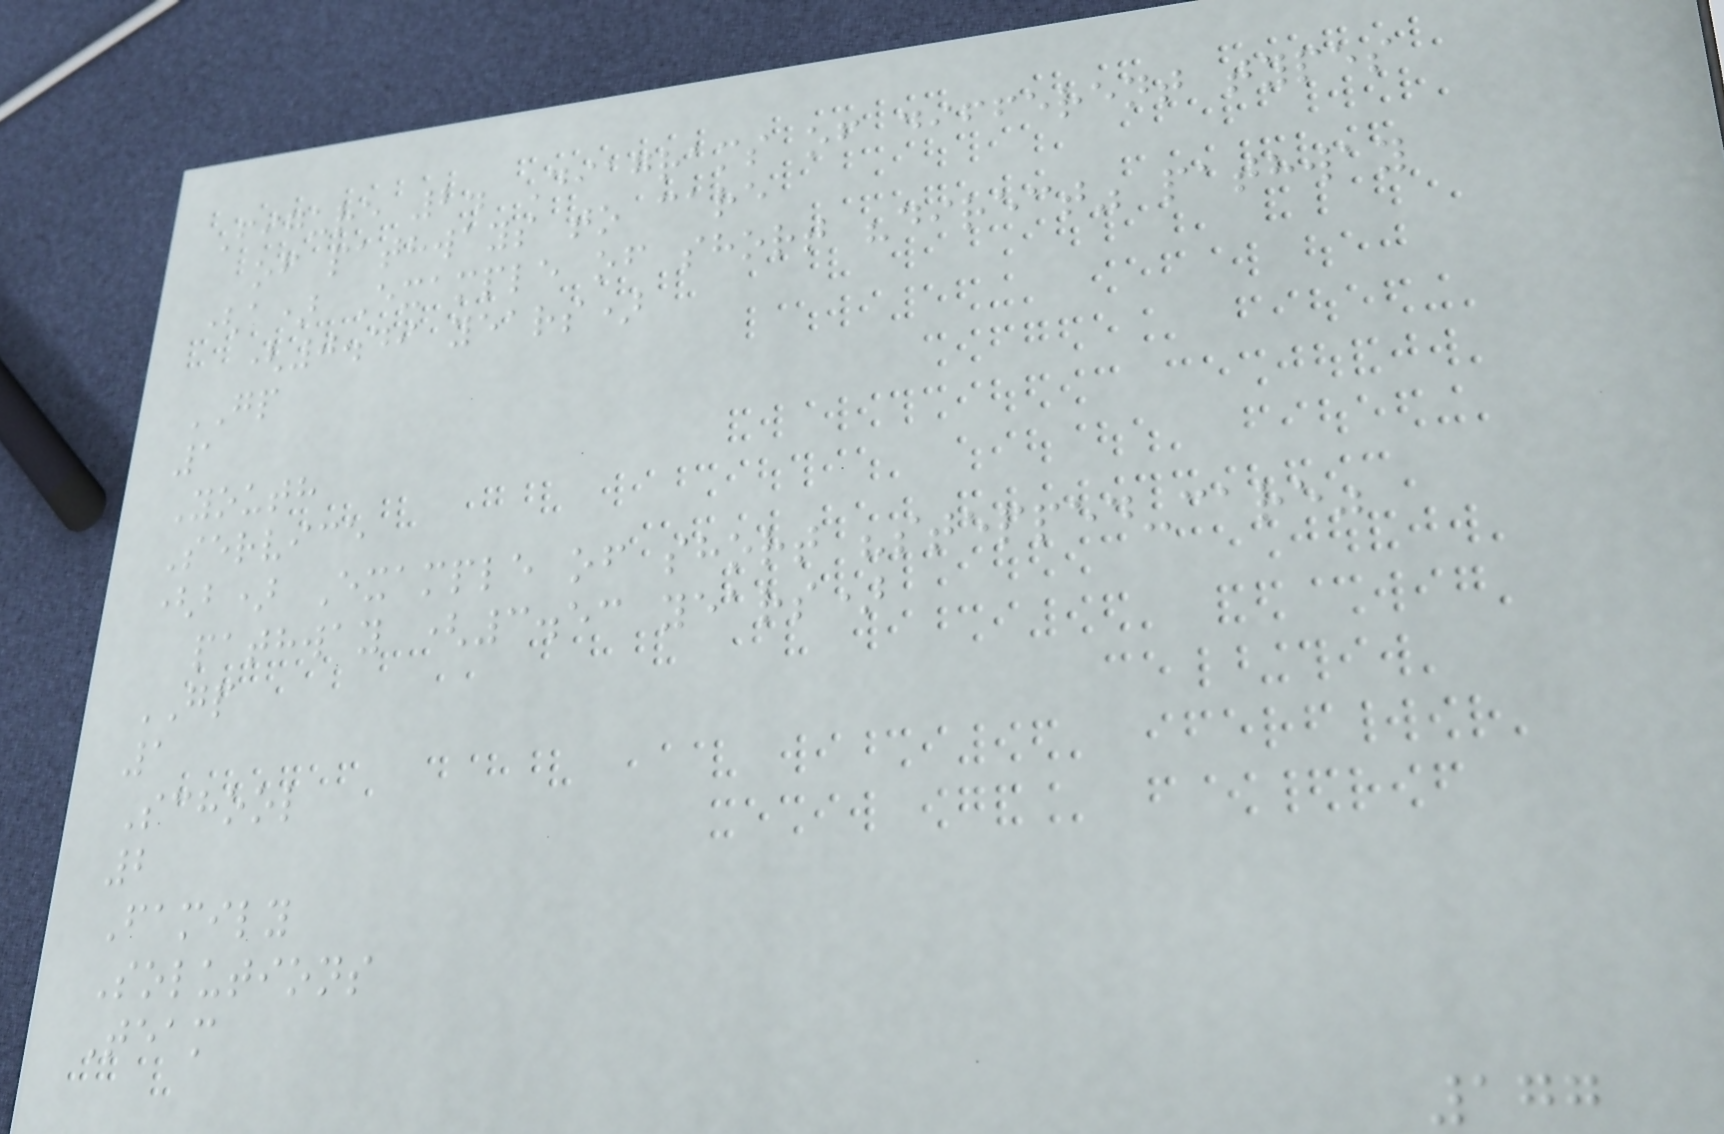Figure 2. Diagrams of different types
of pathways to care
(a) Example of short "direct" pathway
(0.49 years)
GP
1
Youth
Service
(b) Example of short "stepped-care"
pathway (3.53 years)
GP
1
School
2
Family
Solutions
Team
177
